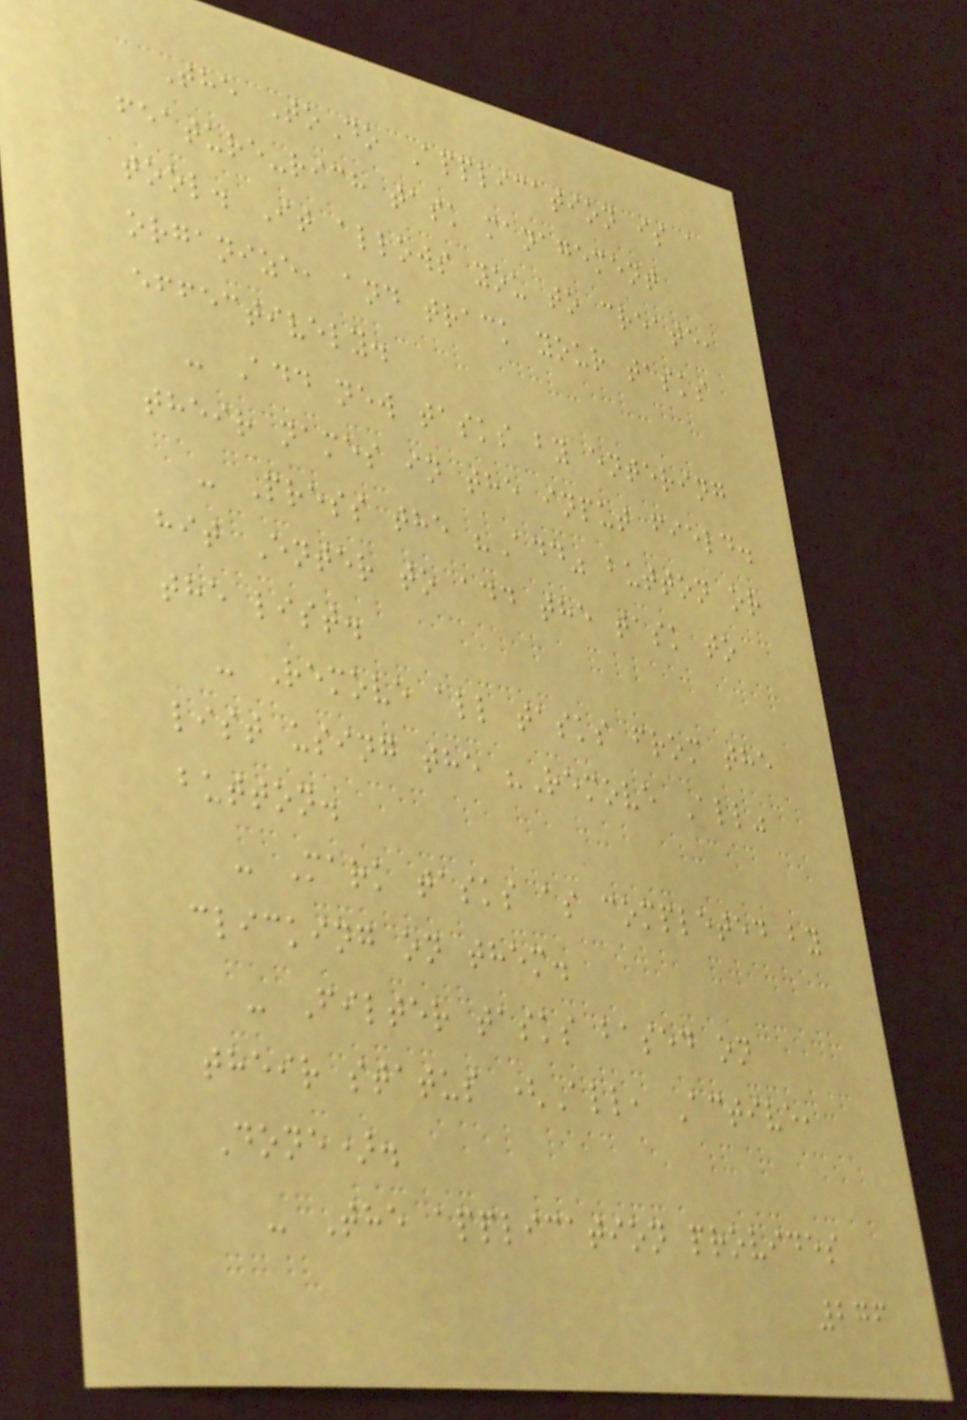The ToDo Application is a
feature-rich task management
tool. It allows you to create,
organize, and track your tasks
effectively.
- Add new tasks by entering
their names in the input field.
- Press the "Add" button or
hit Enter to add the task to
the list.
- Remove all tasks from the
list using the "Remove All"
button.
- Mark tasks as completed by
clicking on them.
- Filter tasks based on
their status (All, Active,
Done).
- The application provides
276
